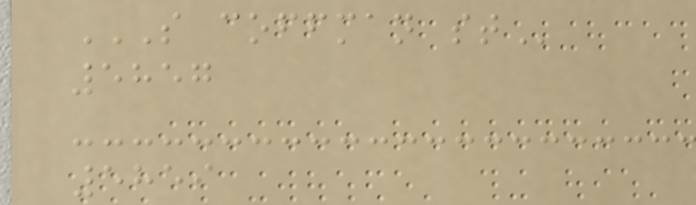S COFFMAN ST
5857
5859
